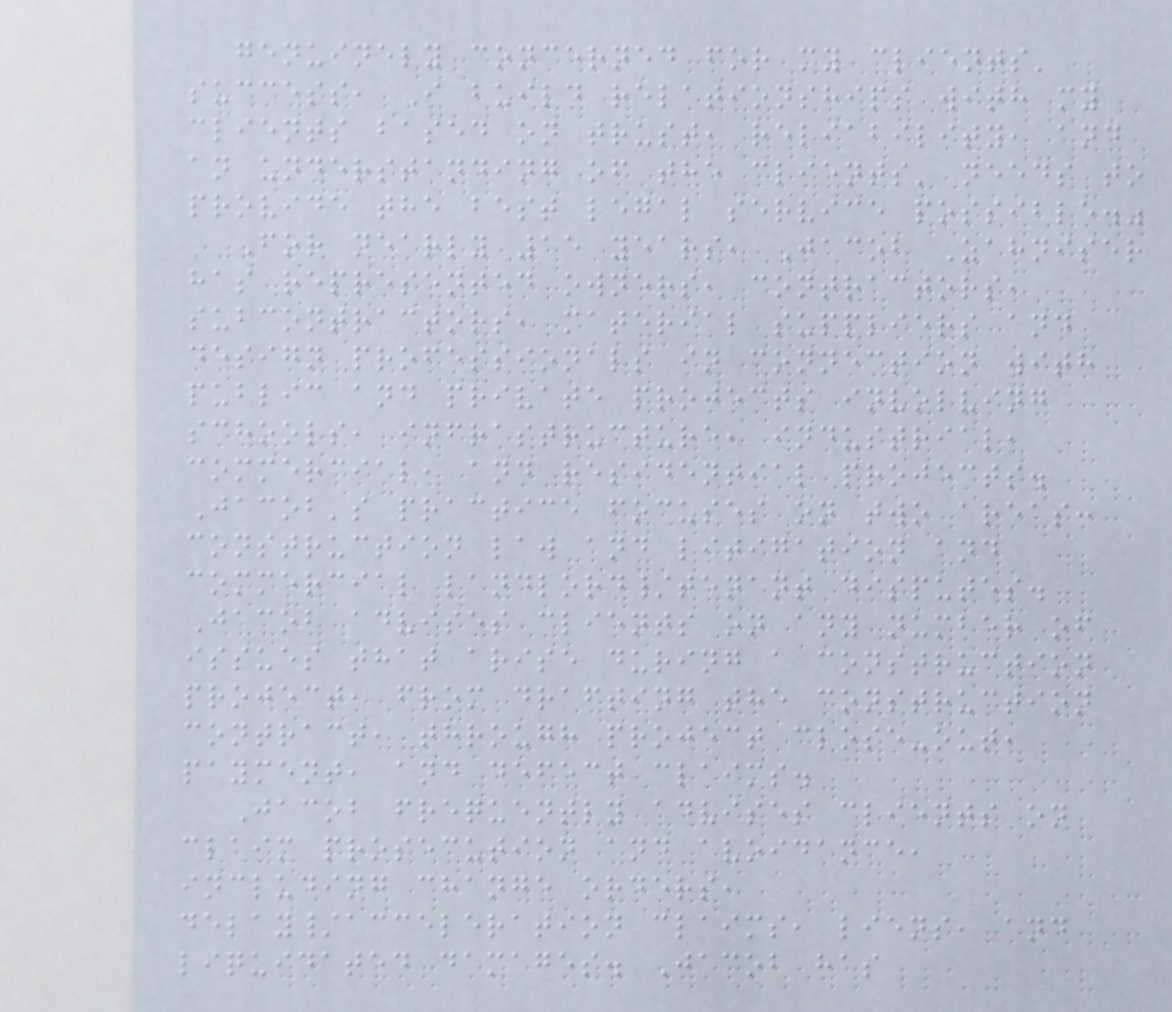genuinely concerned for my clients'
success, I build relationships with my
clients based on trust, reliability, and
an understanding of the clients' needs to
provide the best legal service possible."
For nearly 15 years, Jacob Zahniser
has represented owners, contractors,
subcontractors, material suppliers and
design professionals in connection with
public and private projects involving
schools, infrastructure, industrial,
commercial, and residential projects.
Jacob's practice focuses on two areas:
construction law and litigation and
commercial landlord/tenant disputes.
Jacob advises clients on any number of
issues that arise during a construction
project, from drafting the construction
contract, through project close-out,
payment, and defect claims.
Jacob frequently advises clients on
claim prosecution and avoidance,
including change orders,
delay/acceleration claims, liens, and
liquidated damages. Jacob has
